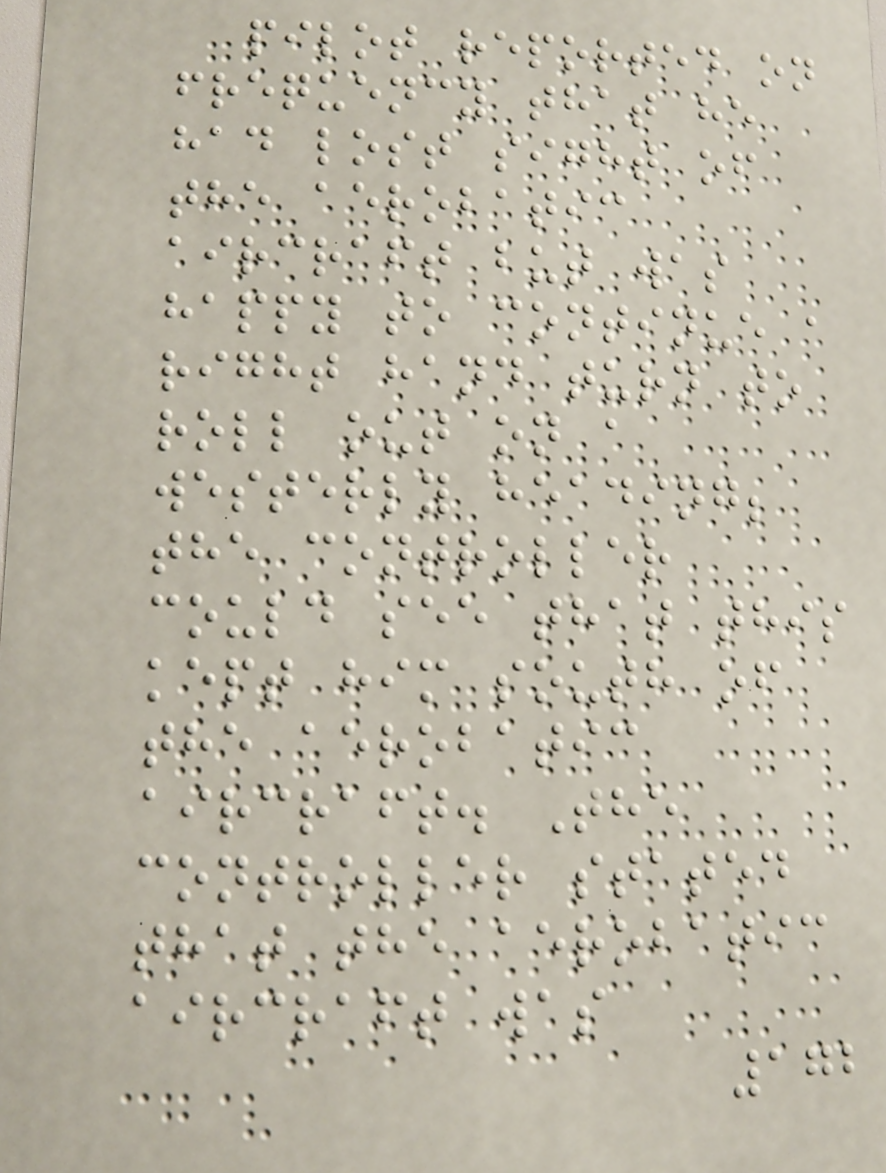pilot reported on
frequency that he
had lost sight of
the aerobatic
aircraft but was
happy to continue a
right hand turn to
roll out on a
westerly heading;
the controller
could see that this
kept him south of
the aerobatic
aircraft. The
controller stated
that the aerobatic
aircraft was
172
